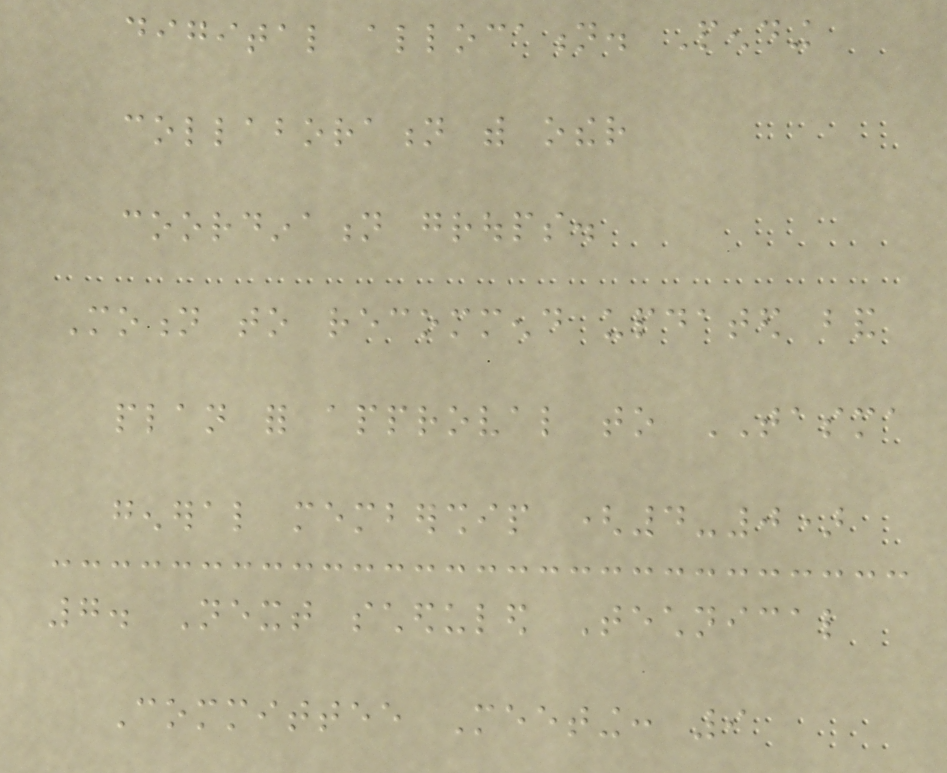digital allocation. Pending
collaboration with other
coordination groups.
Motion to recommend updated band
plan for approval to TASMA
general membership (4-0)
7. Next scheduled Technical
Committee Meeting: 9
